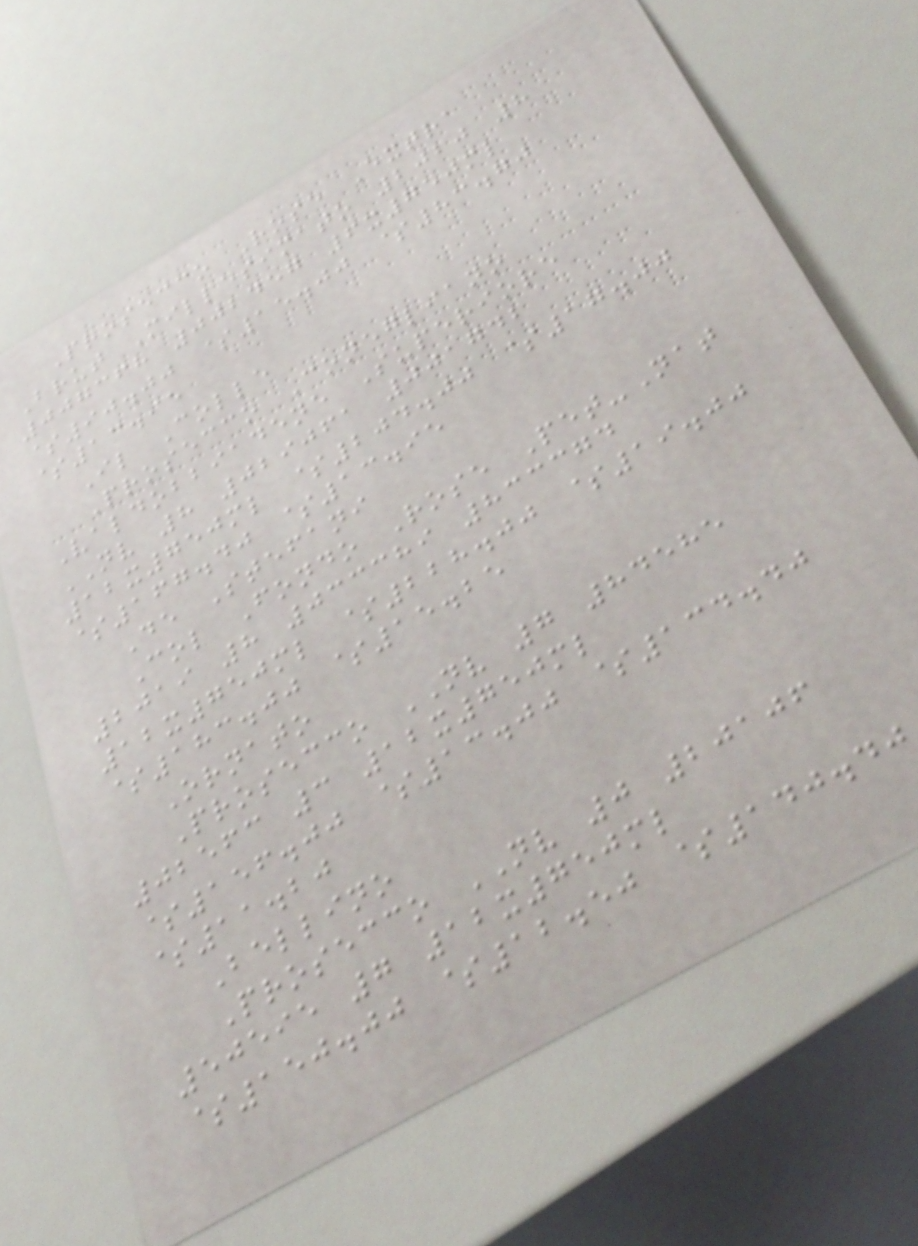Prosecco Rose Extra
Brut Millesimato 2020 8
007368 002457 6x750ml
$90.00 $15.00 $83.70
$13.95
Il Colle
Prosecco Conegliano
Valdobbiadene Superiore
NV 8 029061 001742
12x750ml $204.00 $17.00
$167.40 $13.95
De Stefani
Col Fondo Rose Pet-Nat
2019 8 033389 833374
12x750ml $228.00 $19.00
$183.00 $15.25
Ornato
Prosecco NV 7 84585
02563 3 12x750ml
$156.00 $13.00 $134.40
$11.20
Bellino
Prosecco NV 0 20106
50595 7 12x750ml
$150.00 $12.50 $140.40
